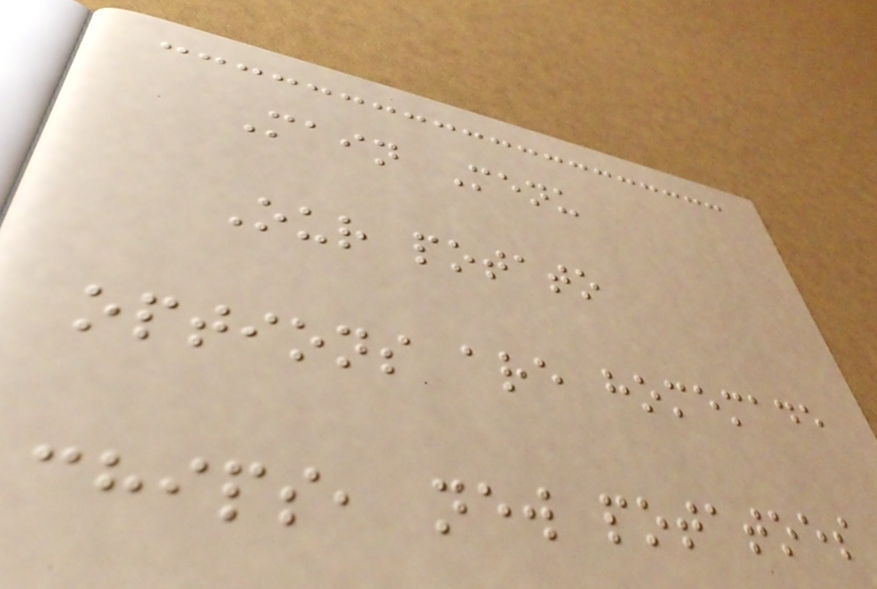Main Menu
Our potato
options are homemade
chips, new potatoes
